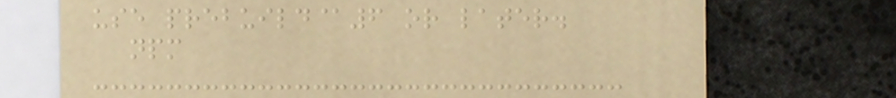use prebuild@6 or later.
npm
